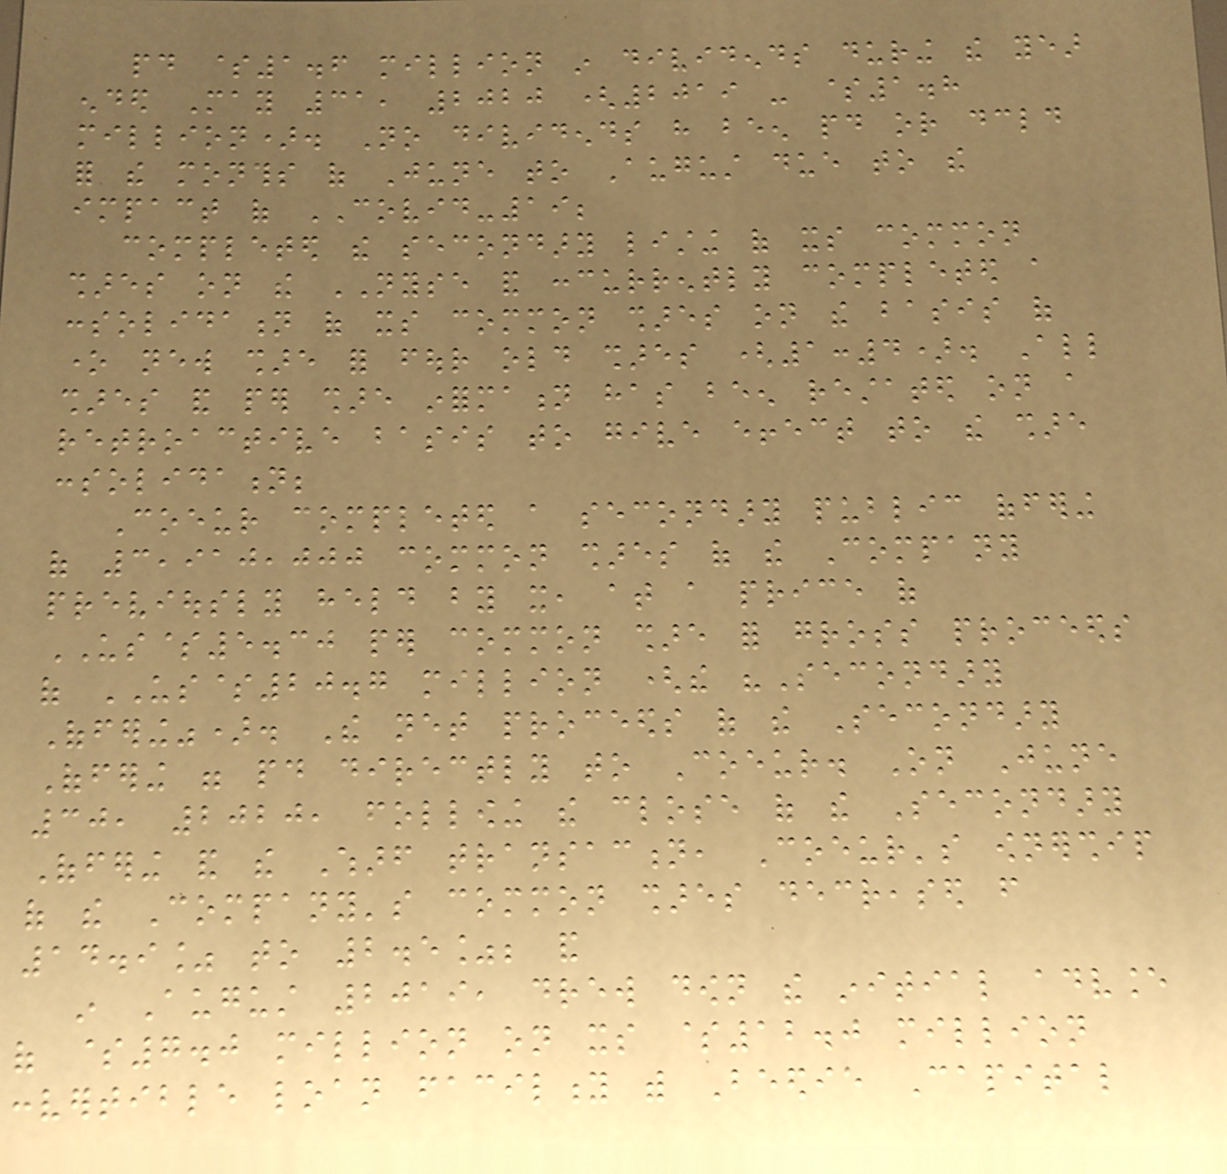paid $1.6 million in dividends during the year
ended May 31, 2020 (2019 - $1.8
million). No dividends have been paid or declared
for the months of June to August due to the
impact of COVID-19;
completed the secondary listing of its common
shares on the NYSE and concurrently completed a
consolidation of its common shares on the basis of
one new share for four old shares (1:4). All
shares and per share information has been restated on a
retroactive basis to give effect to the share
consolidation;
Coeur completed a secondary public offering
of 3,910,000 common shares of the Company
previously held by it, at a price of
US$5.30 per common share for gross proceeds
of US$20.7 million (the "Secondary
Offering"). The net proceeds of the Secondary
Offering were paid directly to Coeur. On June
30, 2020, following the close of the Secondary
Offering and the Wharf transaction, Coeur's ownership
of the Company's common shares decreased from
14.9% to 2.5%; and
in August 2019, drew down the initial advance
of $7.0 million on its $12.0 million
convertible loan facility with Beedie Capital
